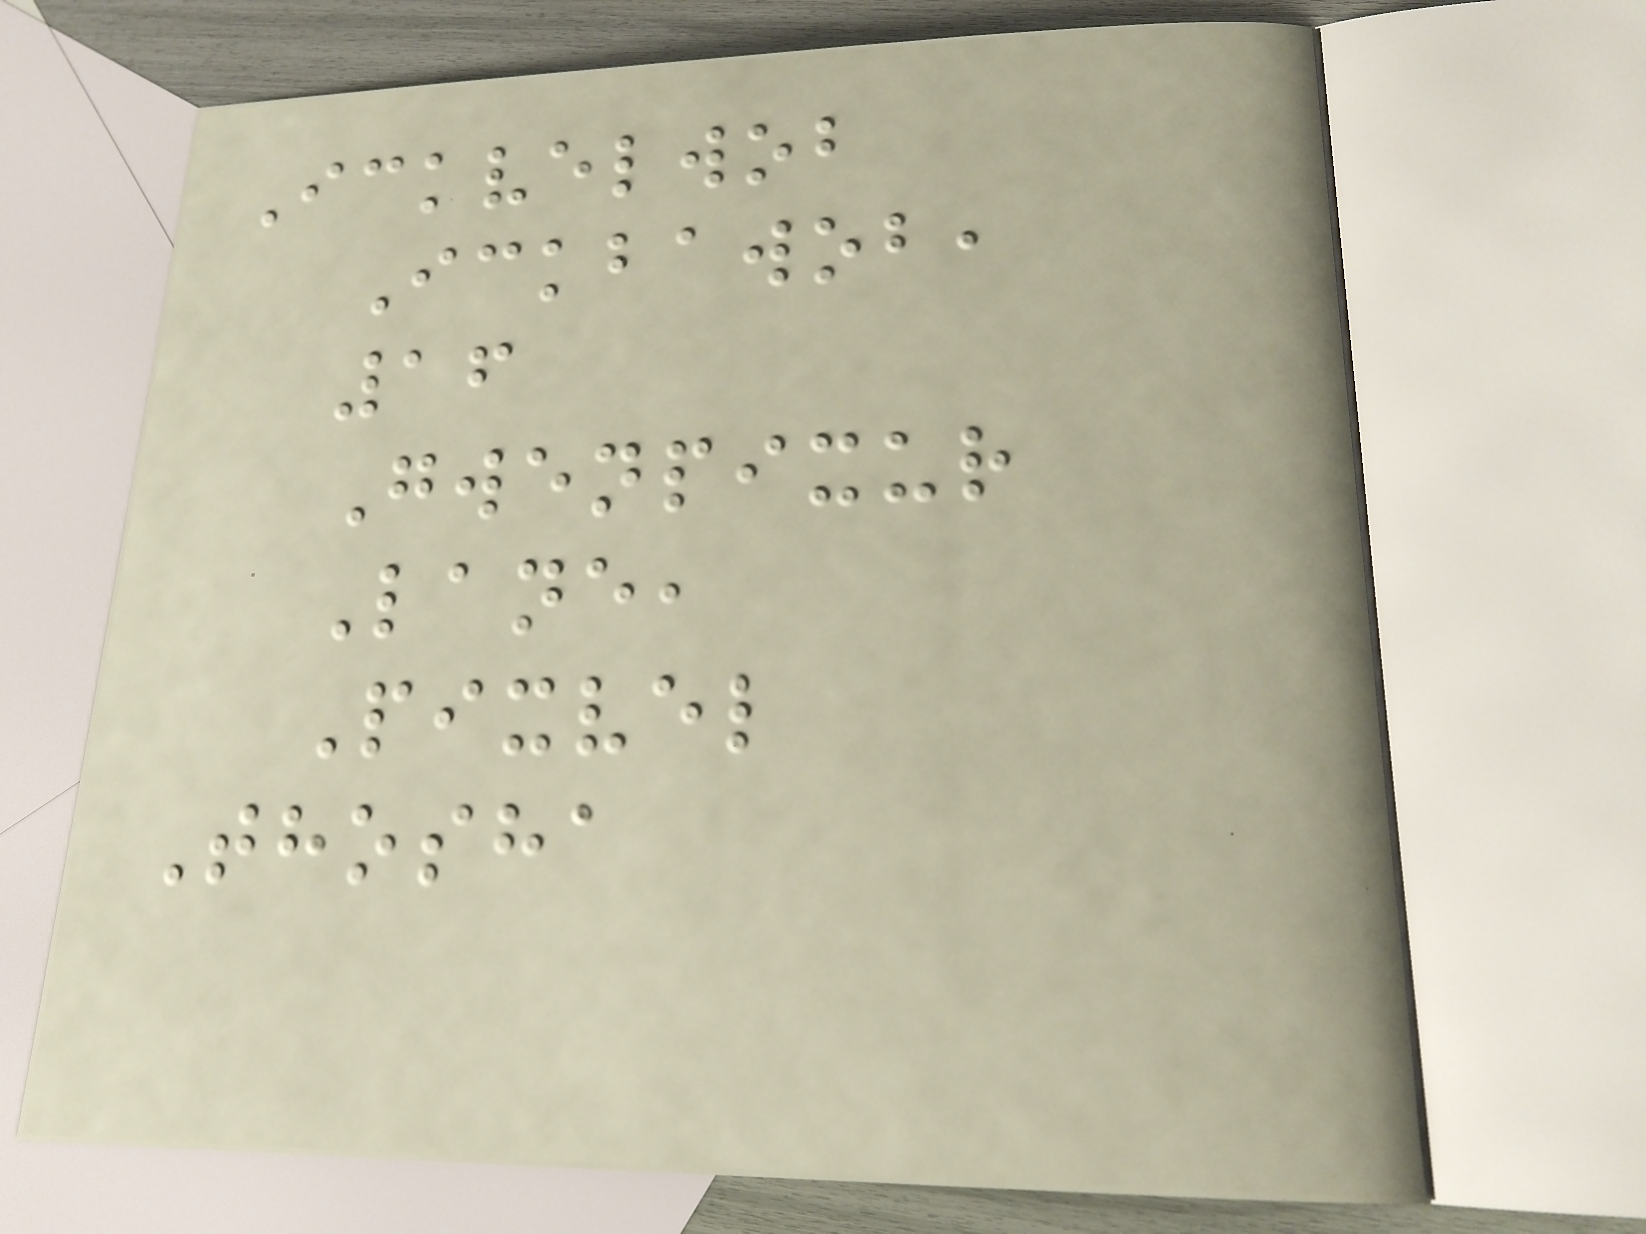Ickvelwob
Ickbawob,
16
Gwenpixur
Lane,
Pixvel
Thosha
